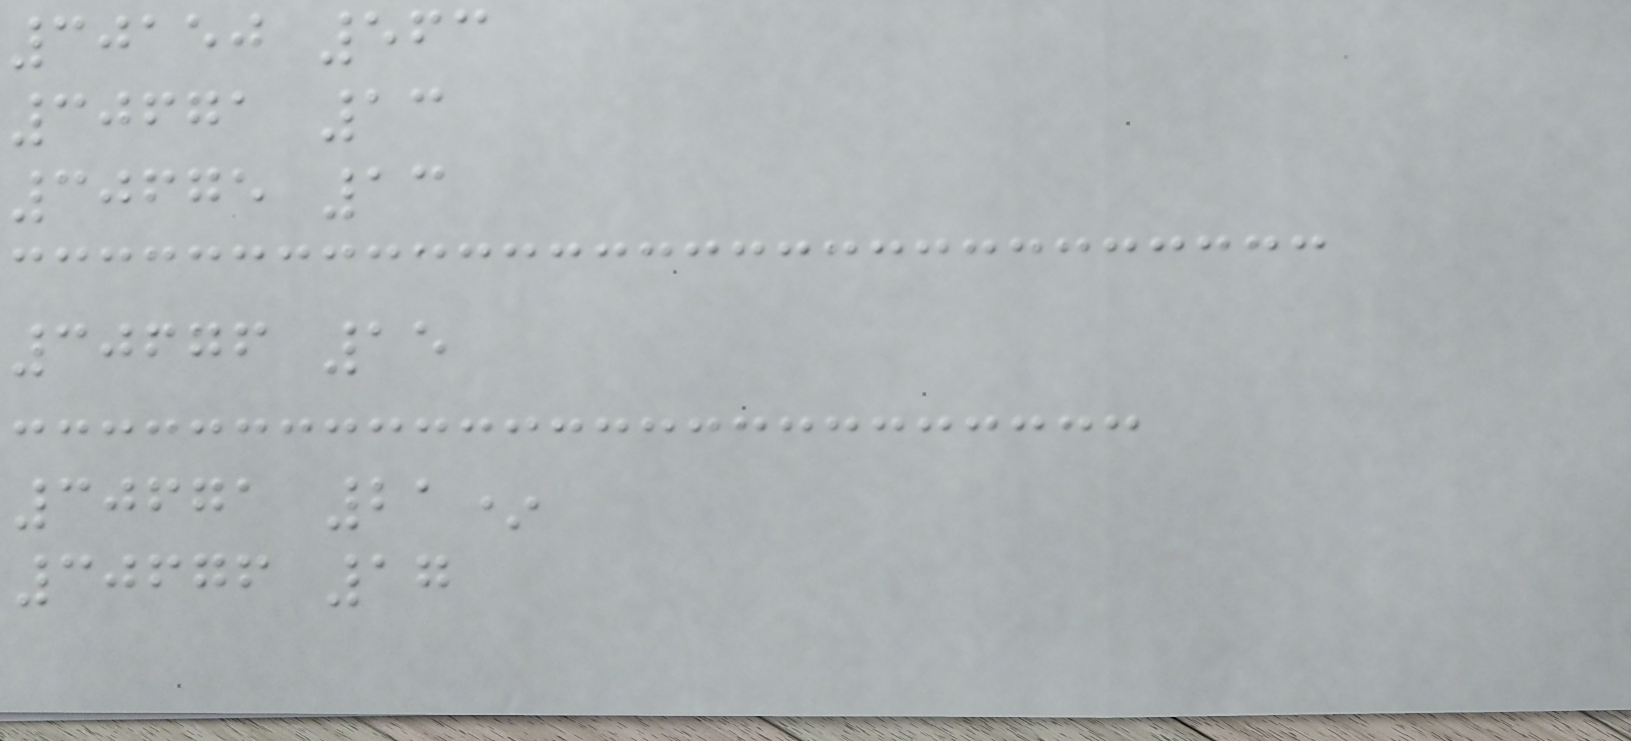30150 563
30671 13
30675 13
30676 15
30671 21*
30676 17
